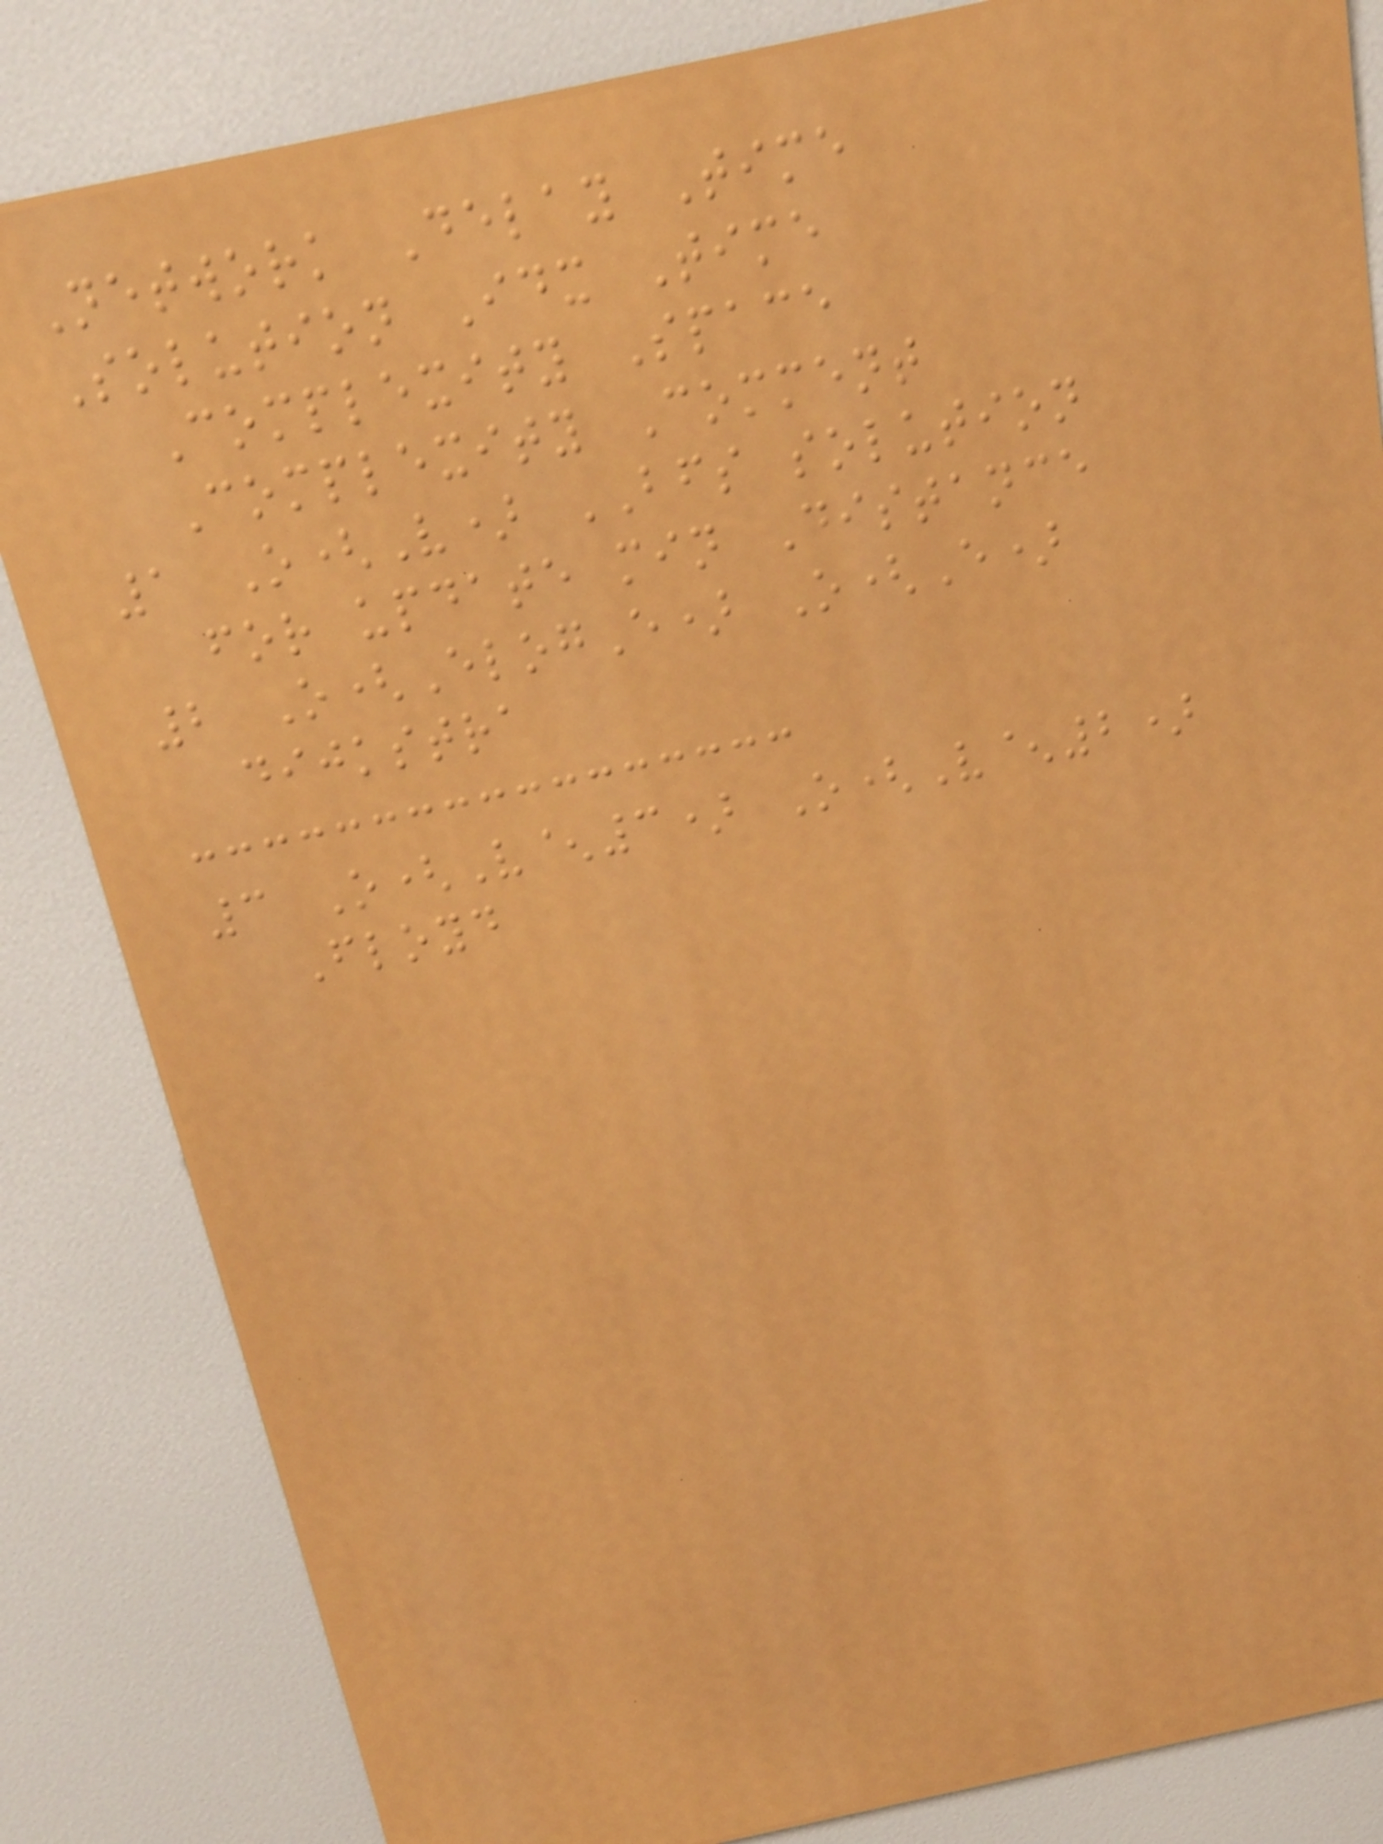Network Delay Time
Solution Idx Time
Complexity Space
Complexity Comment
1 O(V) BFS solution
for update min Distance
2 O(ElogE) O(E)
dijkstra
3 O(V^3) O(V^2)
Floyd
